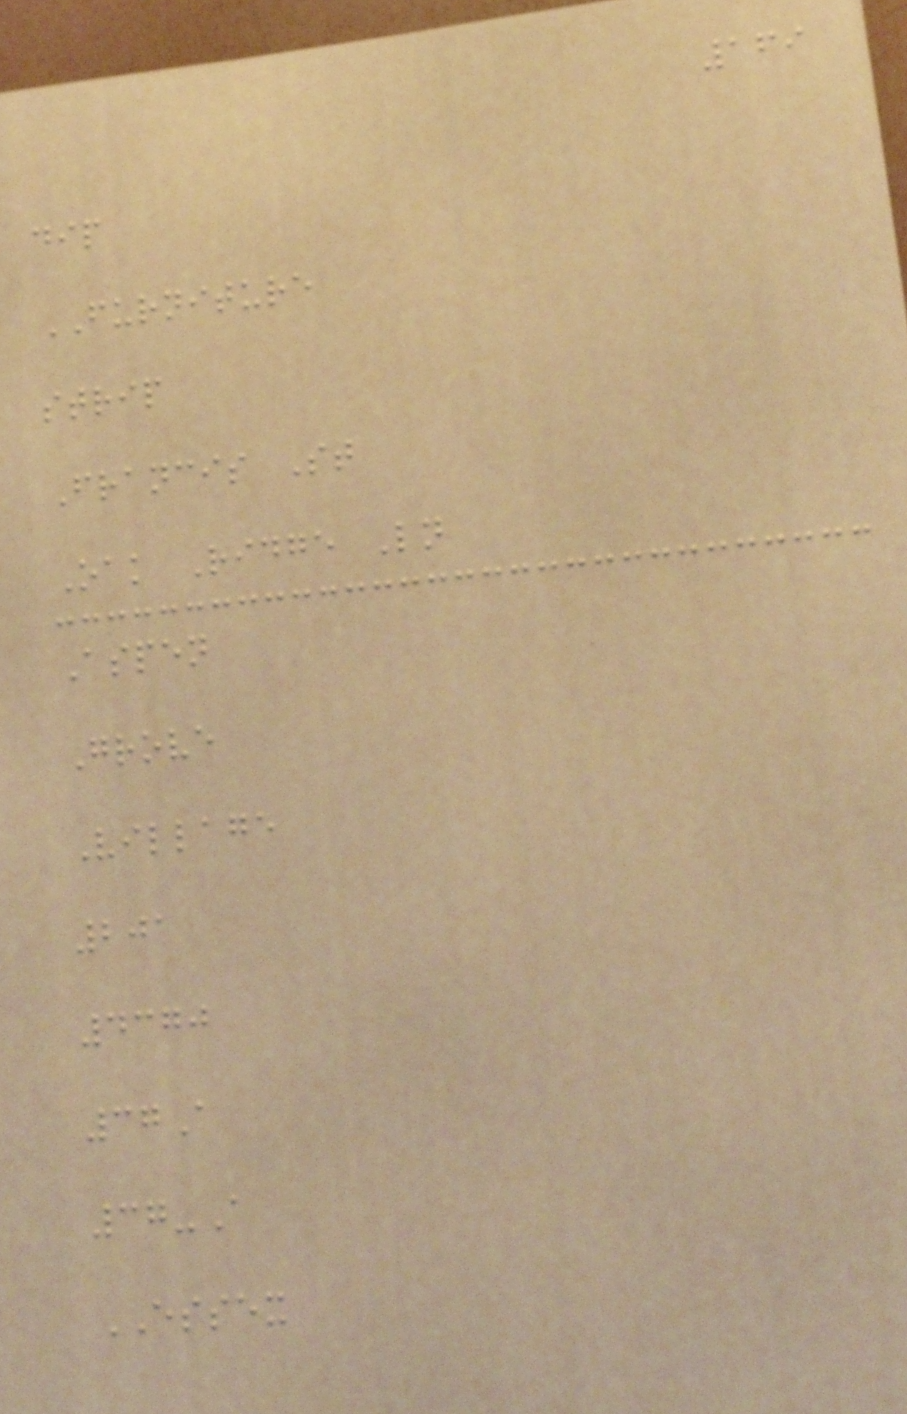169
dip
FURNITURE
strip
Francis St
Oak Ridge Ln
Aspen
Grove
Village
201
4370
37A
37-A
ESSEX
